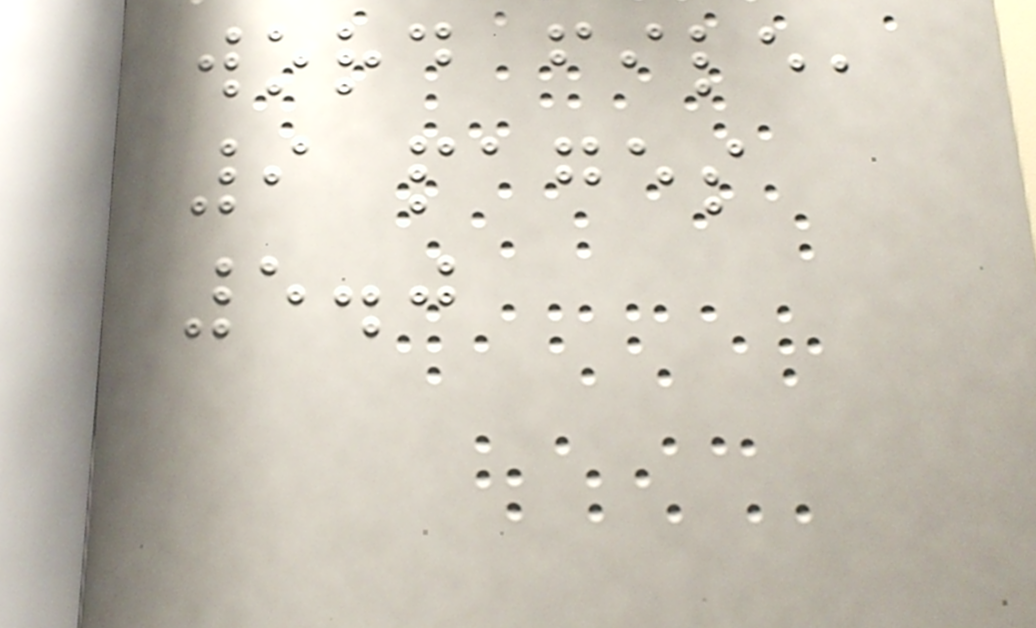word file,
9 pages
5.0
